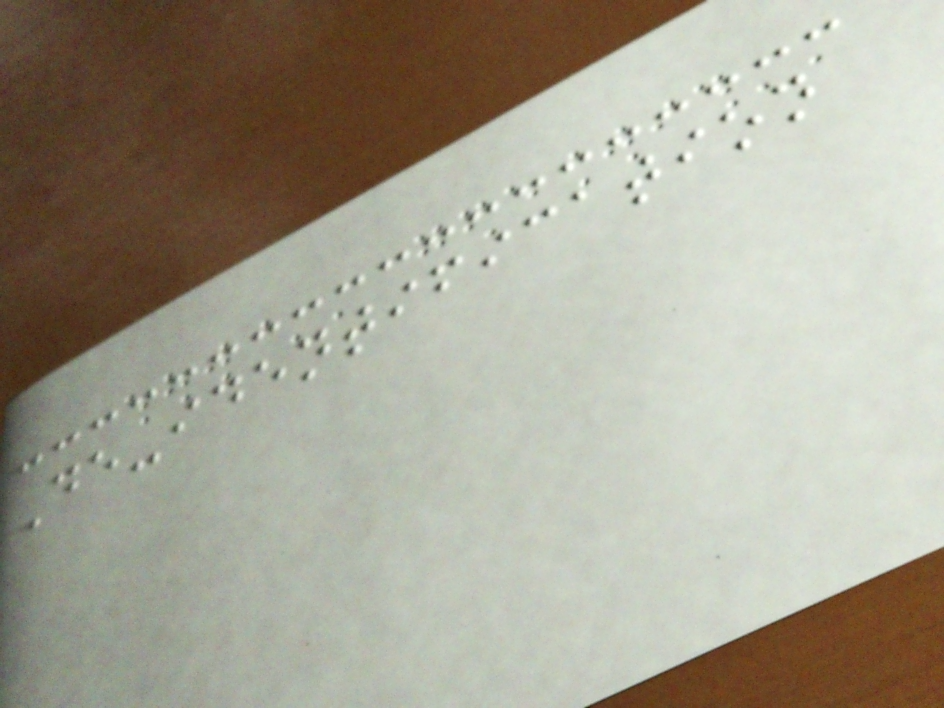De-identification
